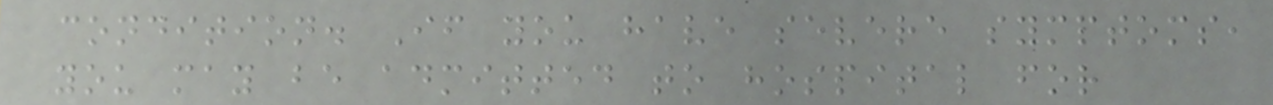condition. If you have severe symptoms,
you may be admitted to hospital for
